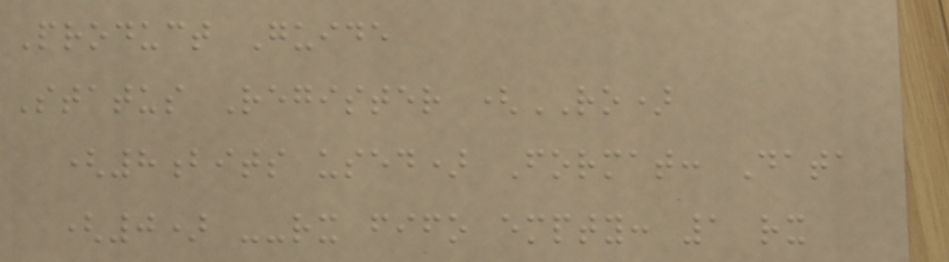Product Guide
Status Register (RO)
(8bits used) Format: Data
(0) --rx fifo empty: 1 rx
